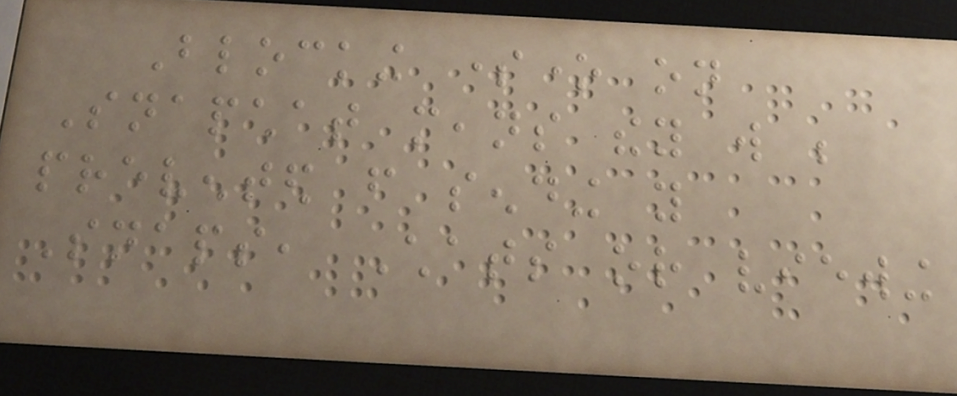Blocking someone on
Snapchat means they will be
prevented from sending you
Snaps, Chats or viewing
